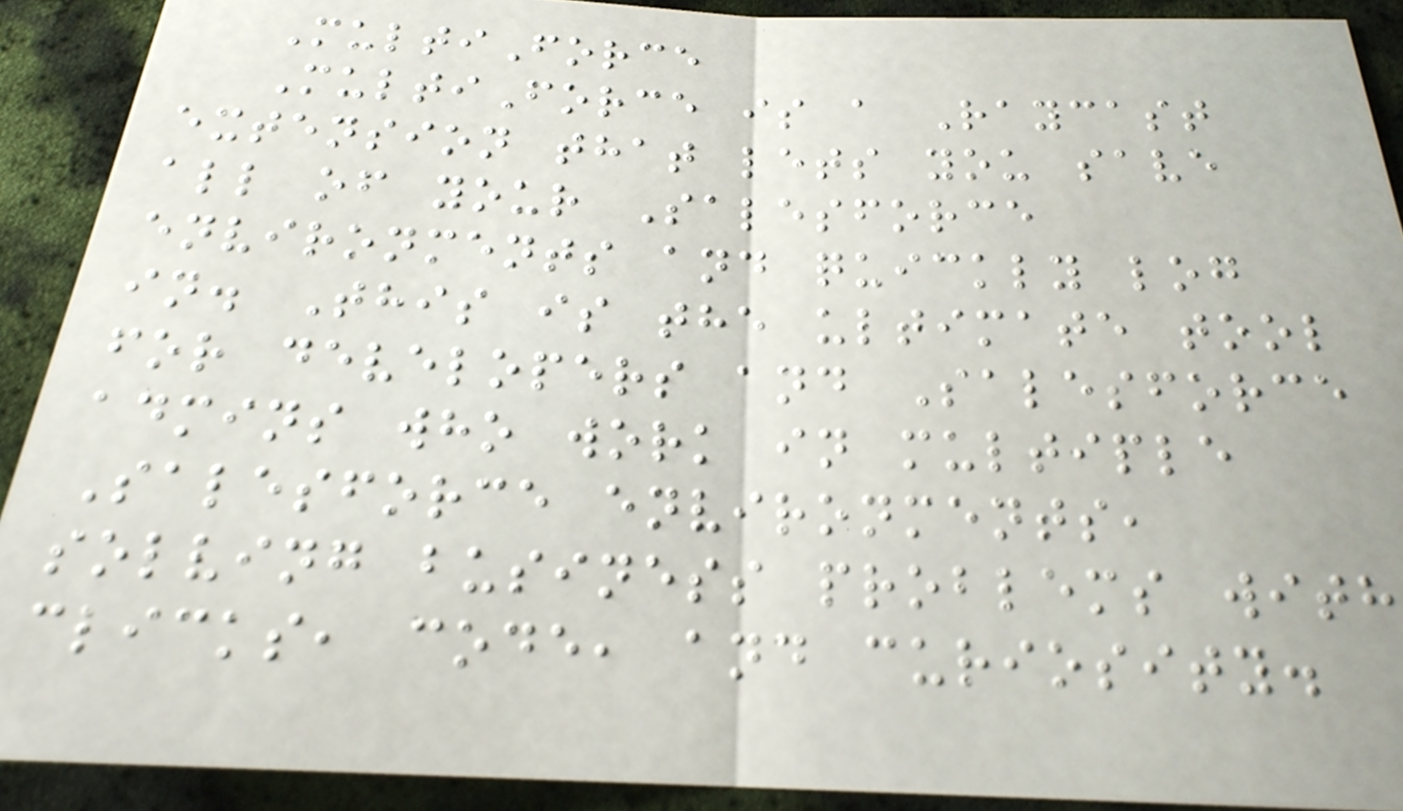MultiForce
MultiForce is a Raycast
extension that lets you save
all of your Salesforce
environments and quickly log
in. This is the ultimate tool
for developers and Salesforce
admins who work in multiple
Salesforce environments,
solving business problems with
clicks, code, and curiosity.
